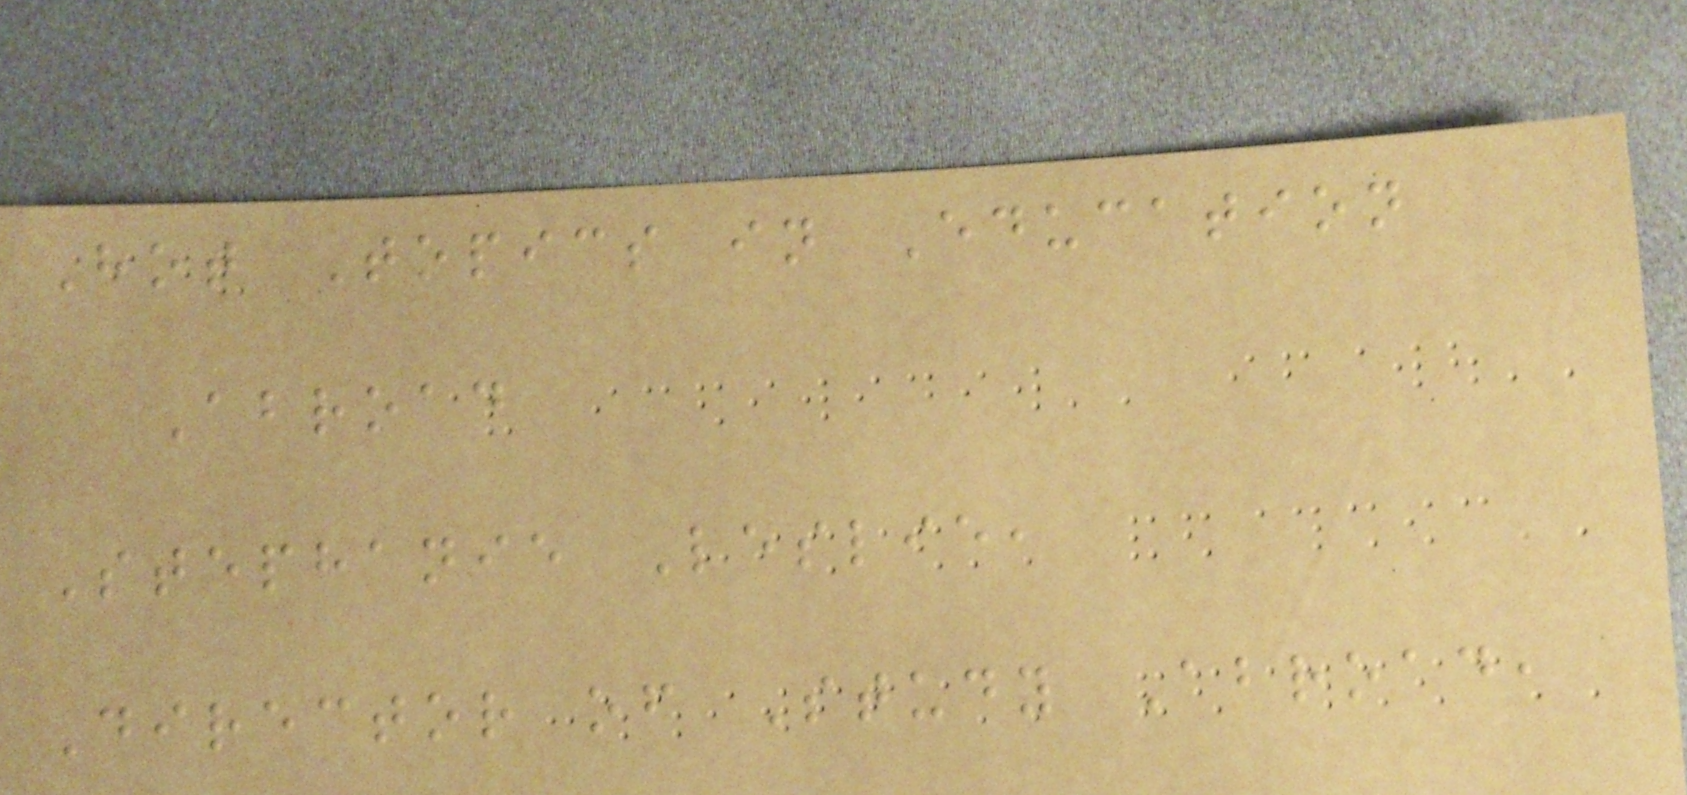Hot Topics in Education
Abroad
Stephanie Leslie,
Director of Study Abroad,
